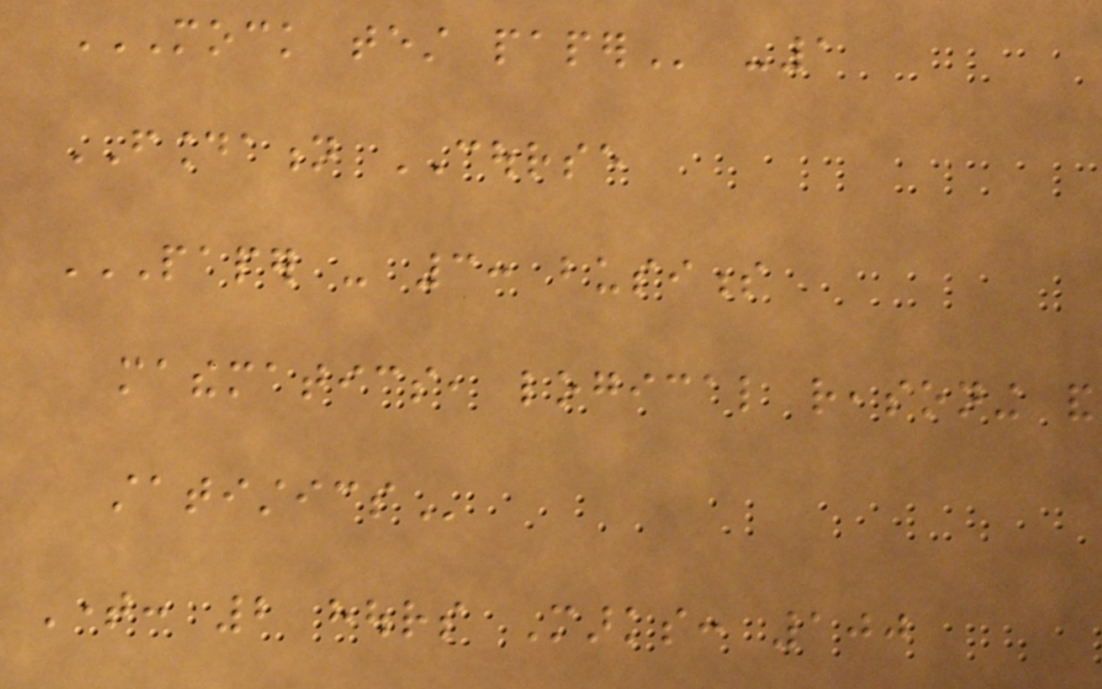MOCK TEST PAPER -1
FOUNDATION COURSE
PAPER - 3: BUSINESS
MATHEMATICS, LOGICAL REASONING AND
STATISTICS
Time: 2 hours Marks: 100
